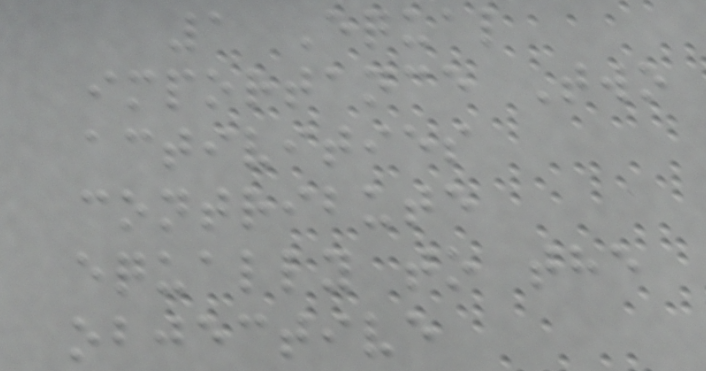1 Equal
importance Two
activities
contribute
equally to the
objective
